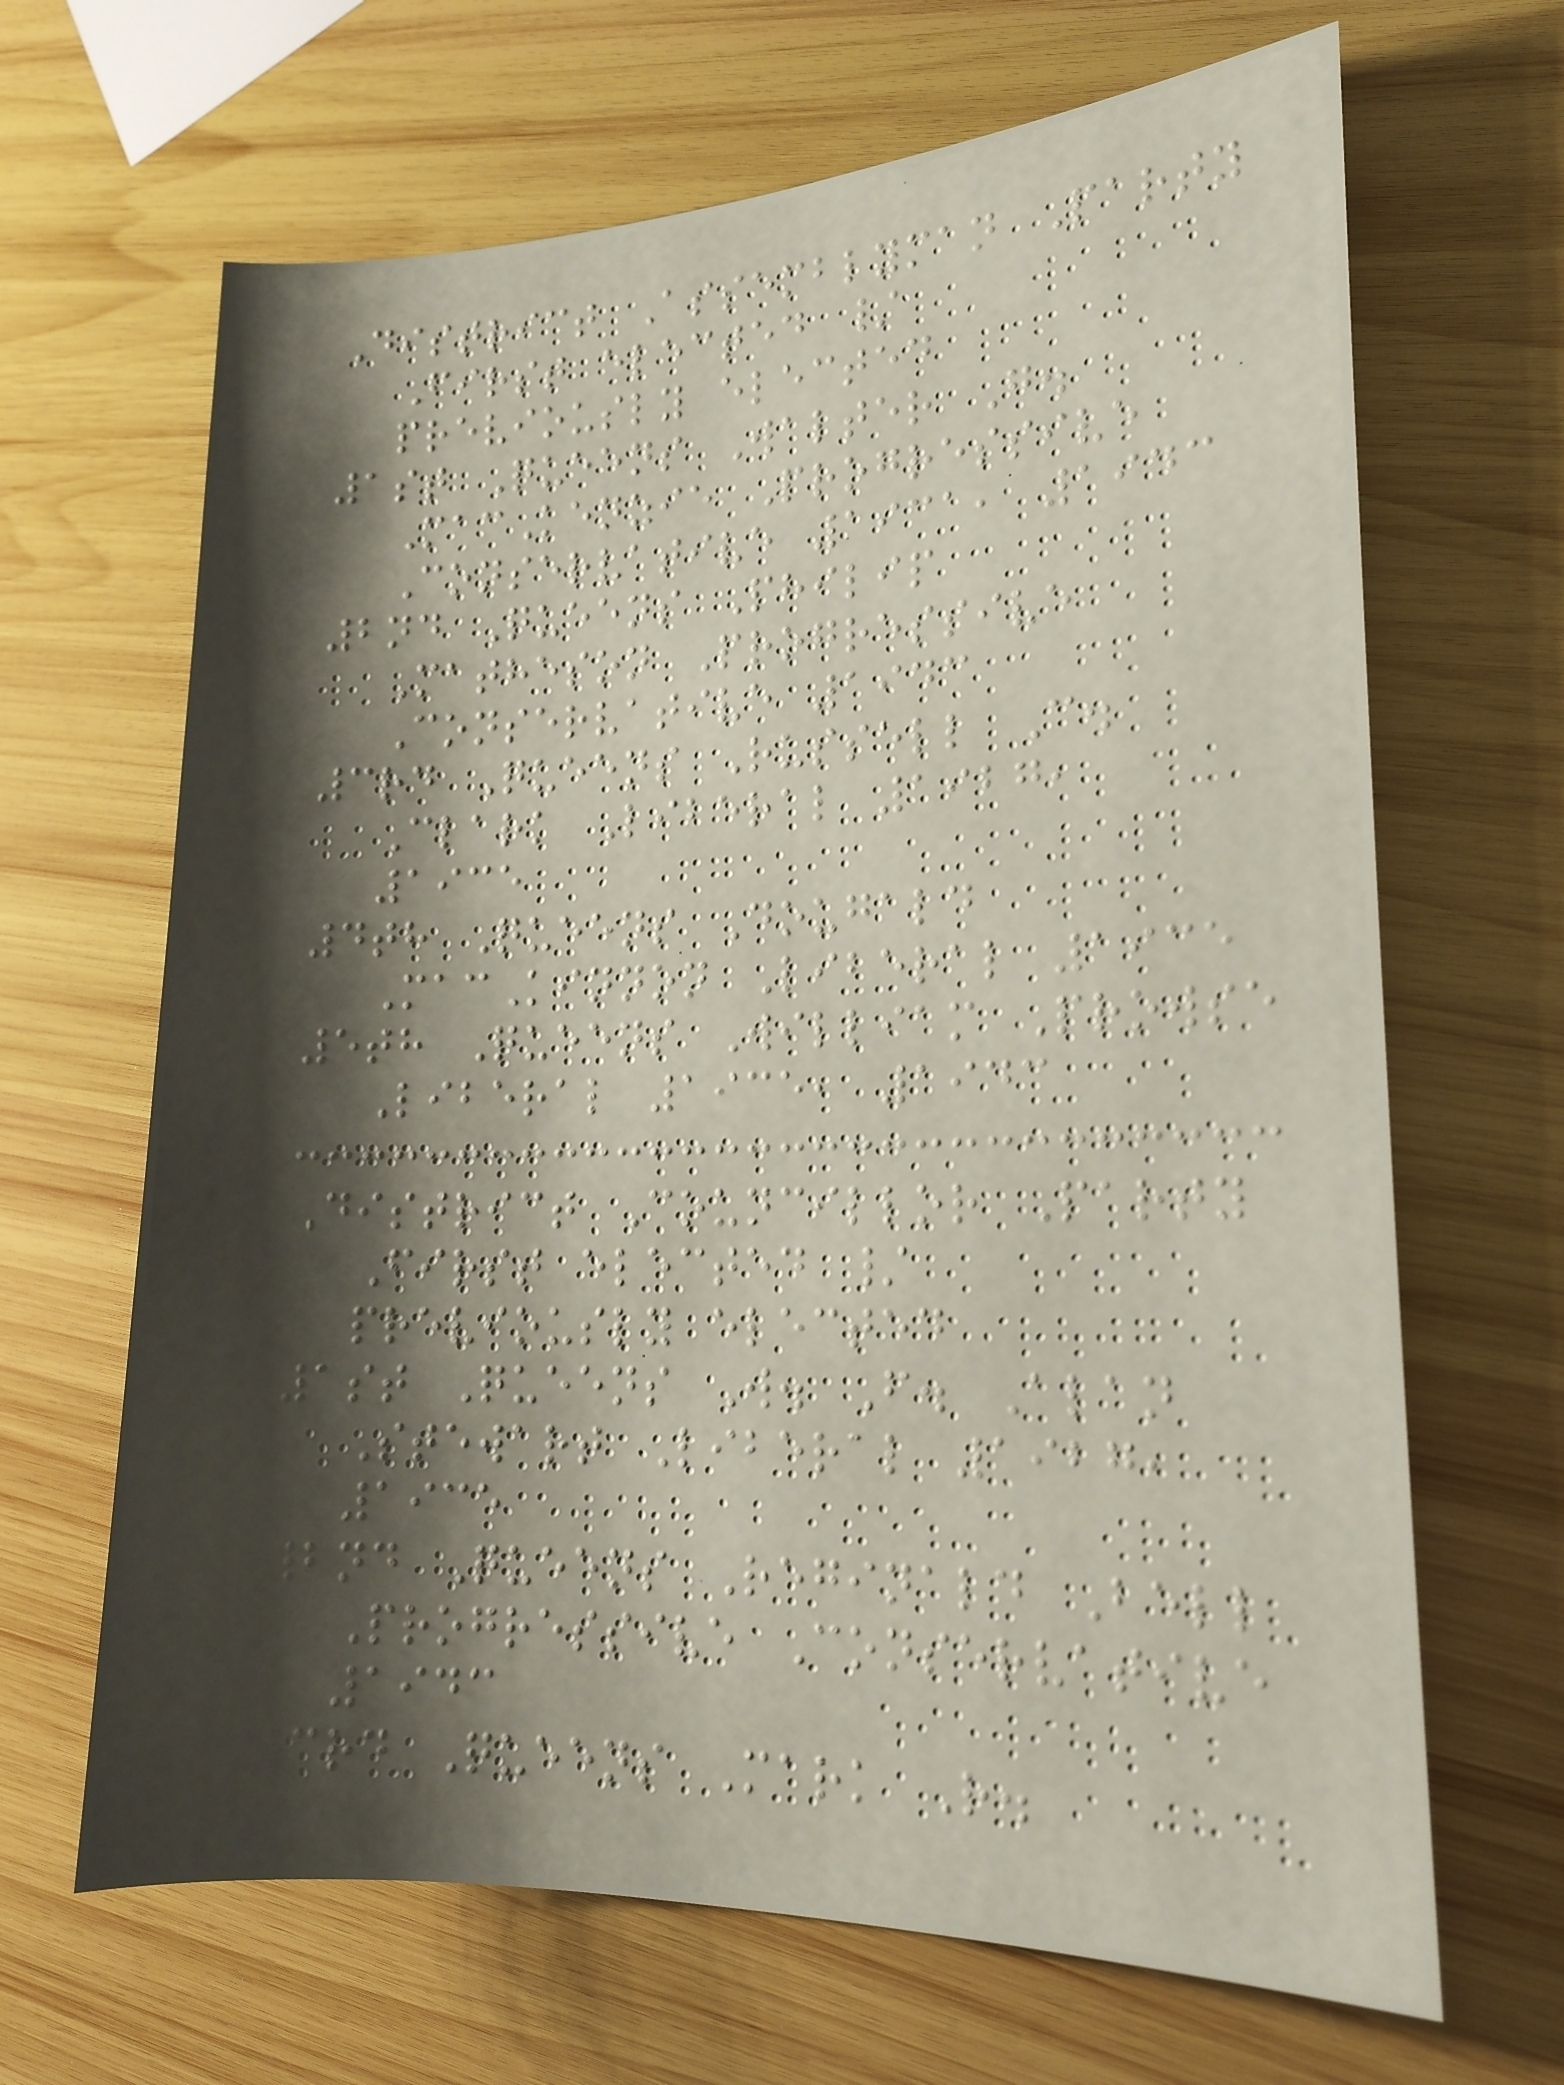District Assemblyman Party
First elected /
previously elected
1st Queens Walter G.
MacKenzie Progressive
Conservative 1931, 1943
2nd Queens Philip
Matheson Progressive
Conservative 1943
3rd Queens Russell C.
Clark Liberal 1927,
1935
4th Queens Dougald
MacKinnon Liberal 1935
5th Queens William Prowse
Liberal 1935, 1943
District Councillor Party
First elected /
previously elected
1st Queens W. F. Alan
Stewart Liberal 1927,
1935
2nd Queens Reginald Bell
Progressive Conservative
1943
3rd Queens Mark R.
